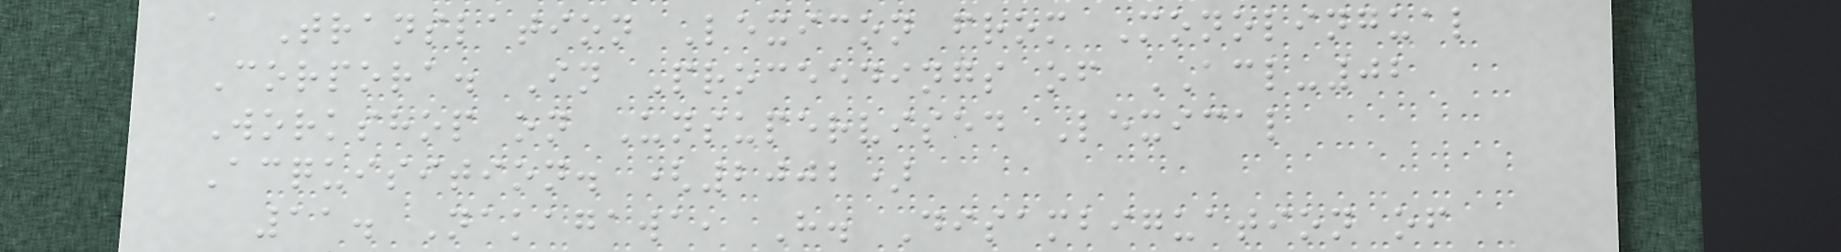a Translation Lexicon from Monolingual
Corpora. In Proceedings of ACL-02
Workshop on Unsupervised Lexical
Acquisition. (2002)
11. Nakagawa, H. Disambiguation of
